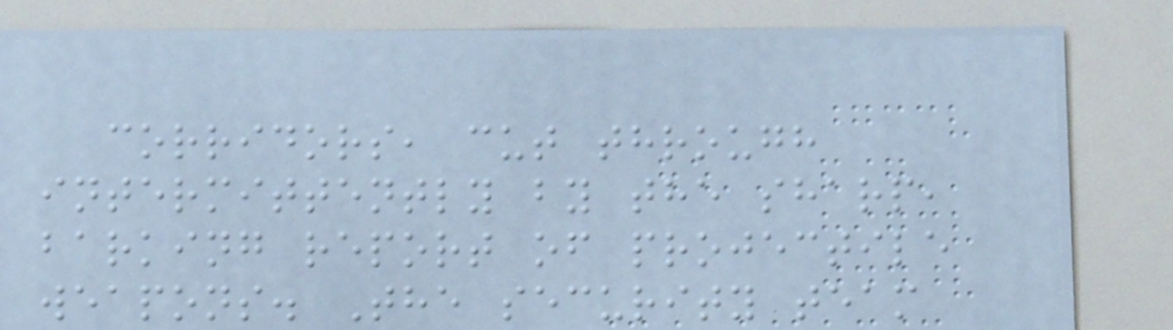corridors, cut through
intermittently by the sharp,
barking report of projectile
weapons. The security team
